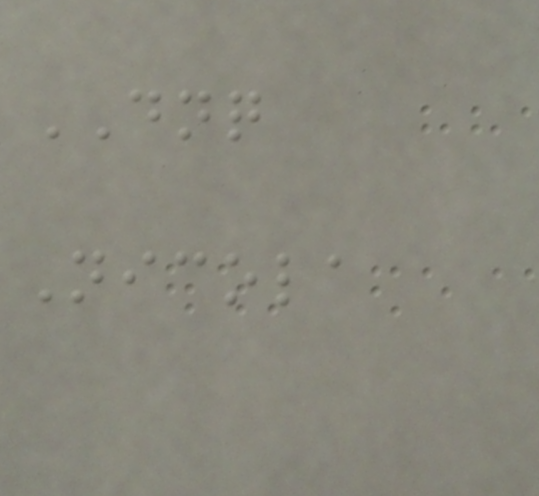DNQ
Nicola
